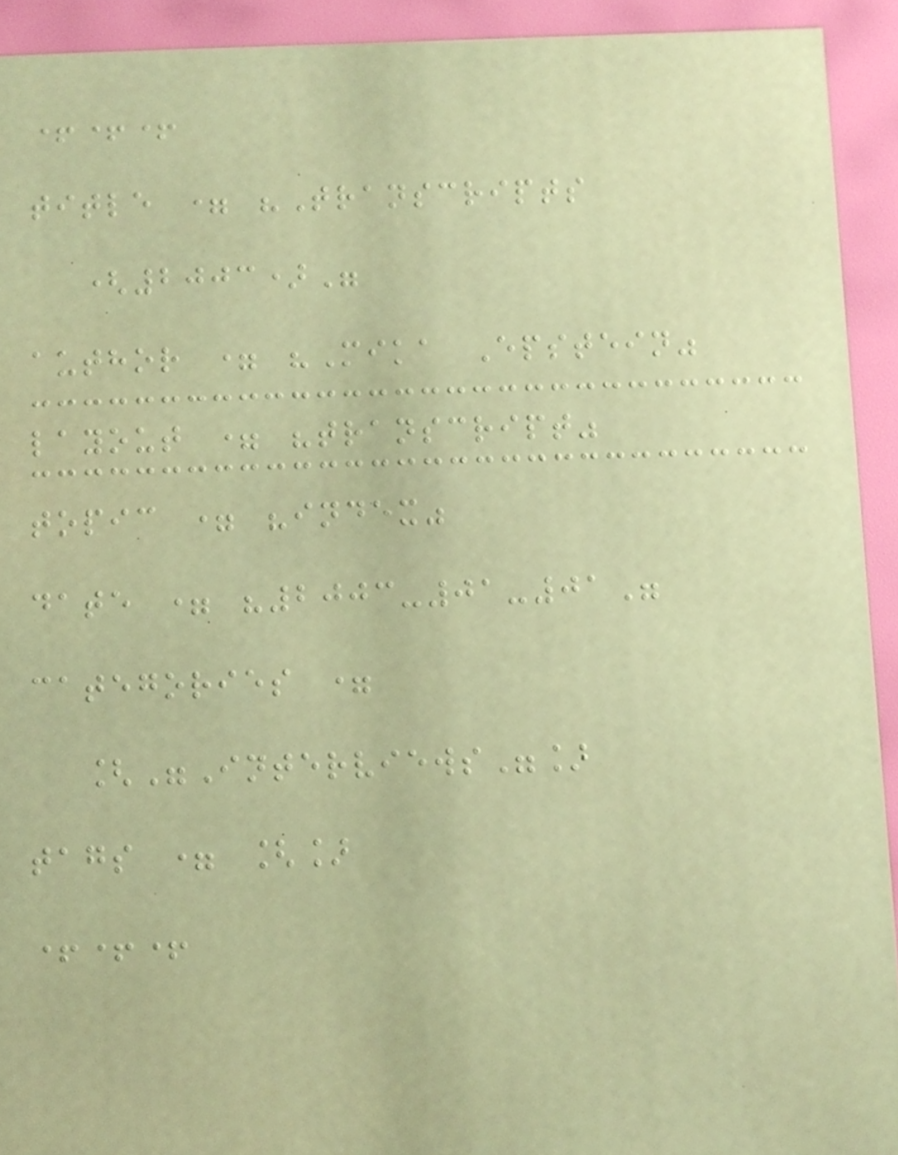+++
title = "Transcripts
(2003)"
author = "Mika Epstein"
layout = "transcript"
topic = "index"
date = "2003-01-01"
categories =
["Interviews"]
tags = []
+++
